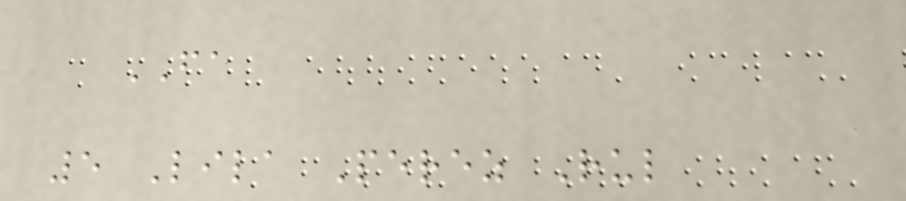FA
5 Lila Perez Rul
